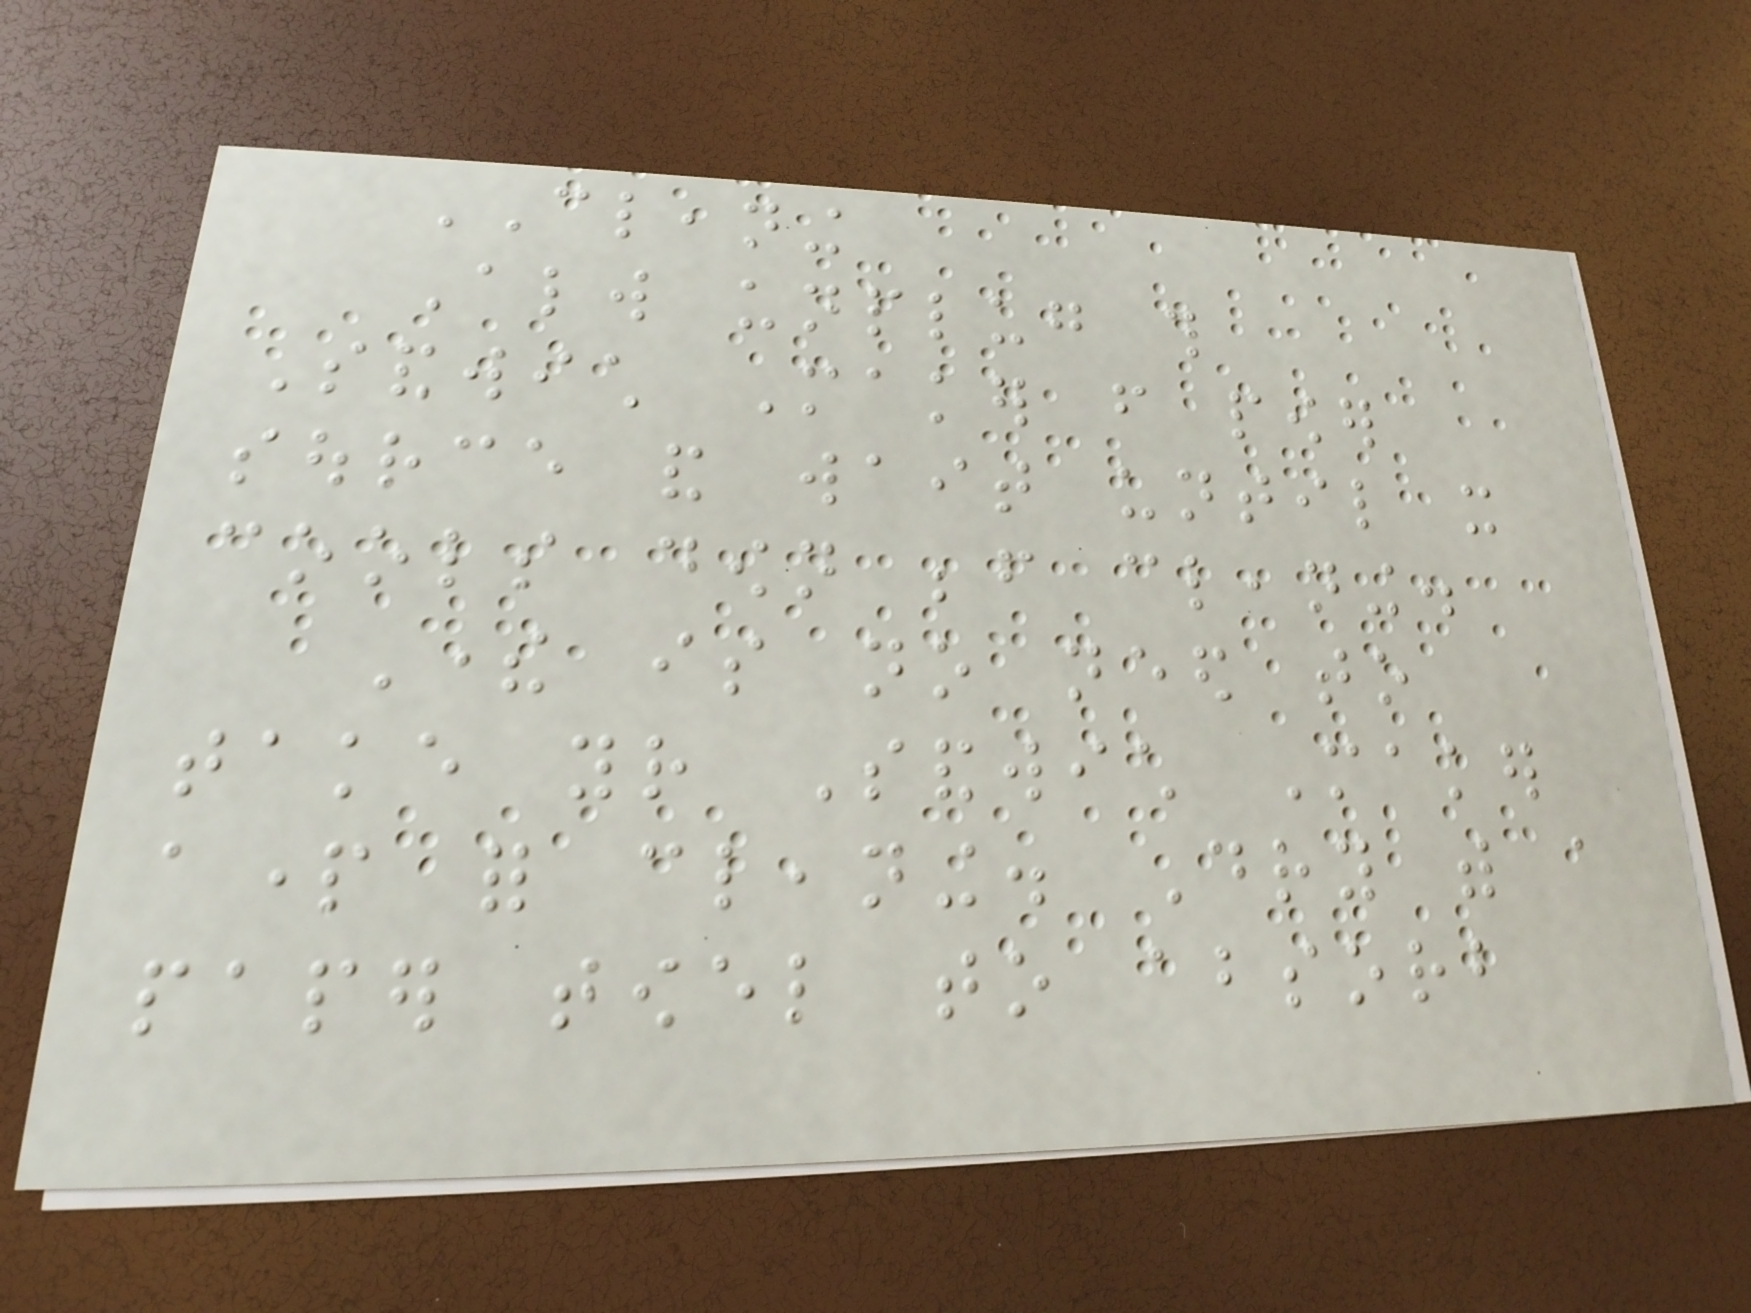CLEANING
Always unplug this
Sandwich Maker from power
source and wait until it
cools down before cleaning.
There is no need to
take your Sandwich Maker
apart for cleaning. Dry with a
paper towel to absorb
